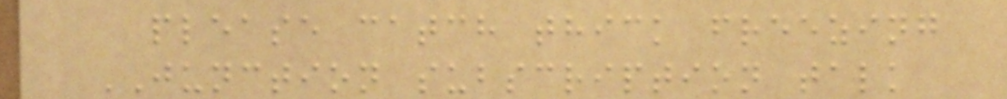please catch thick freezing
JUNCTION subscription talk
